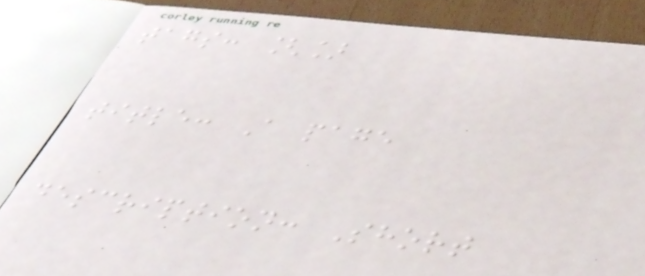tags: []
title: A page
description: Short
